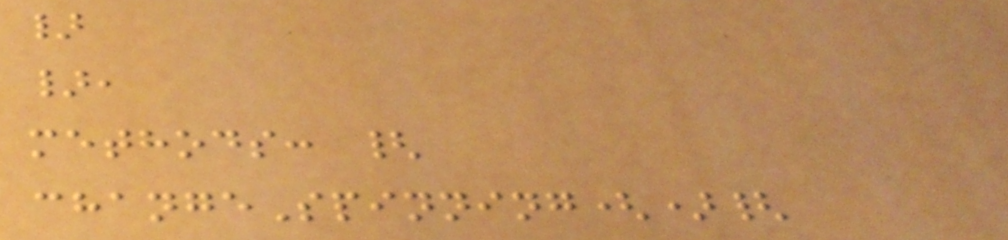}
},
methods: {
changeSpinning(){
